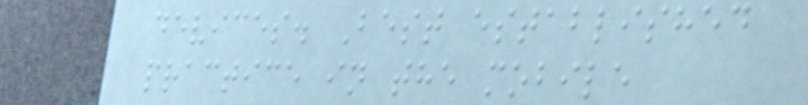devices. Best established
practice in the mobile
